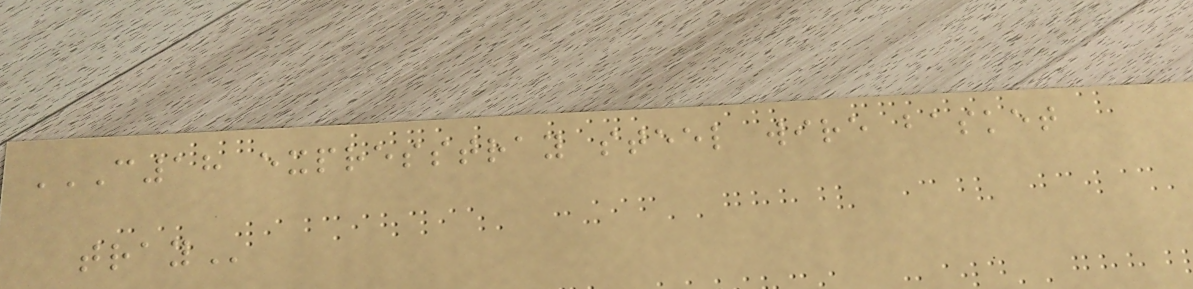C18 EXPRESSTRAY STEEL WIRE BASKET
TRAY
